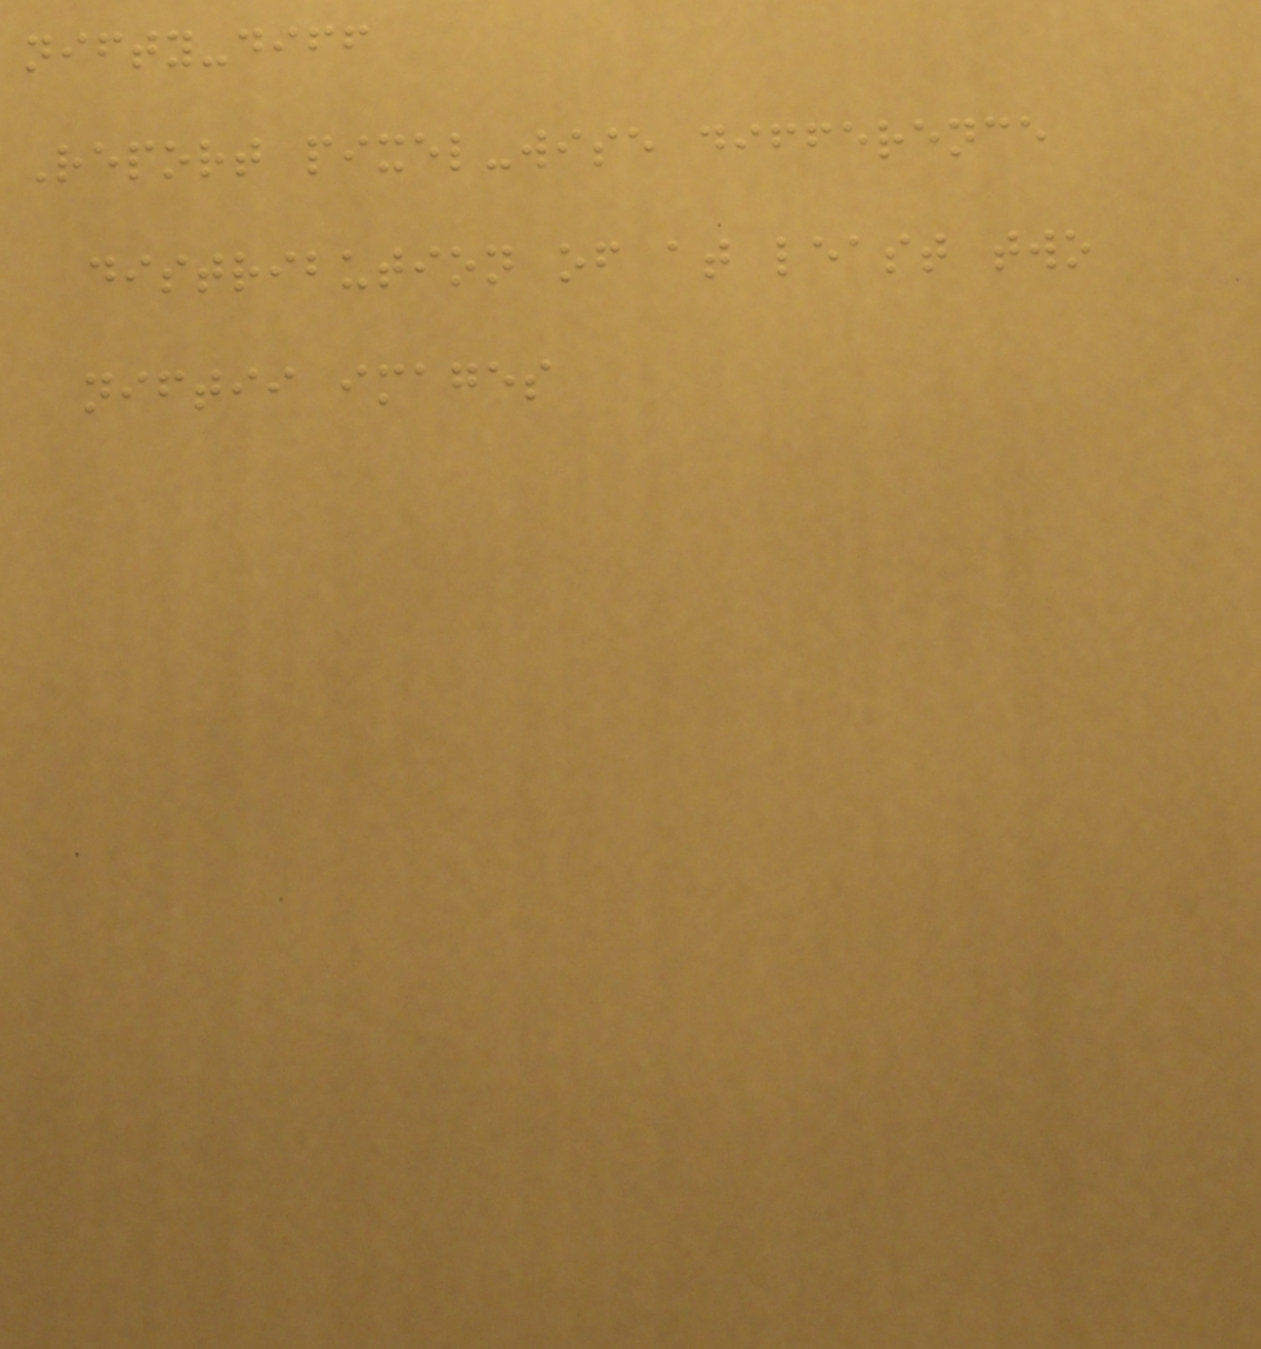nifty-diff
Report pixel-wise difference
distribution of at least two
niftii images
